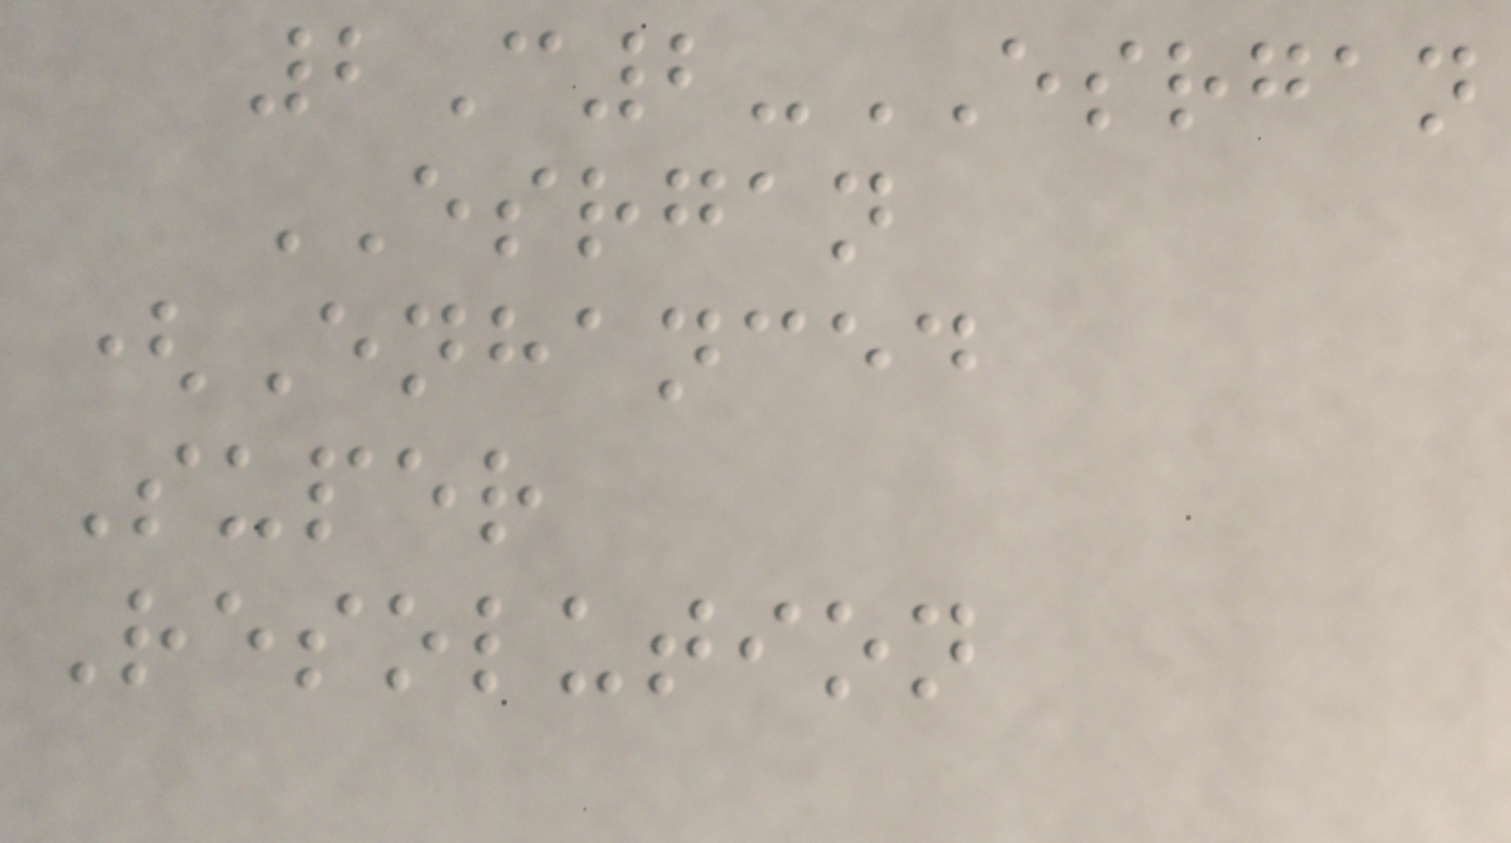2C2-ESRGAN
ESRGAN
(Enhanced
Super
Resolution
